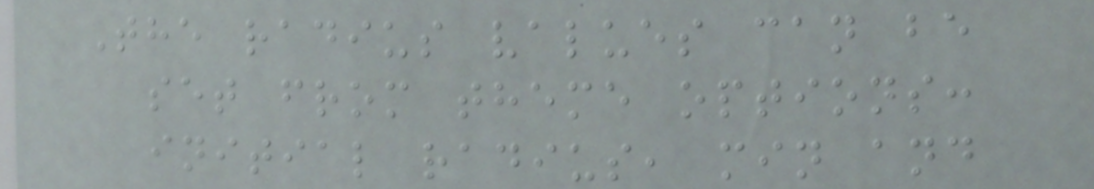The radius values can be
set from theme options:
initial radius, min and
